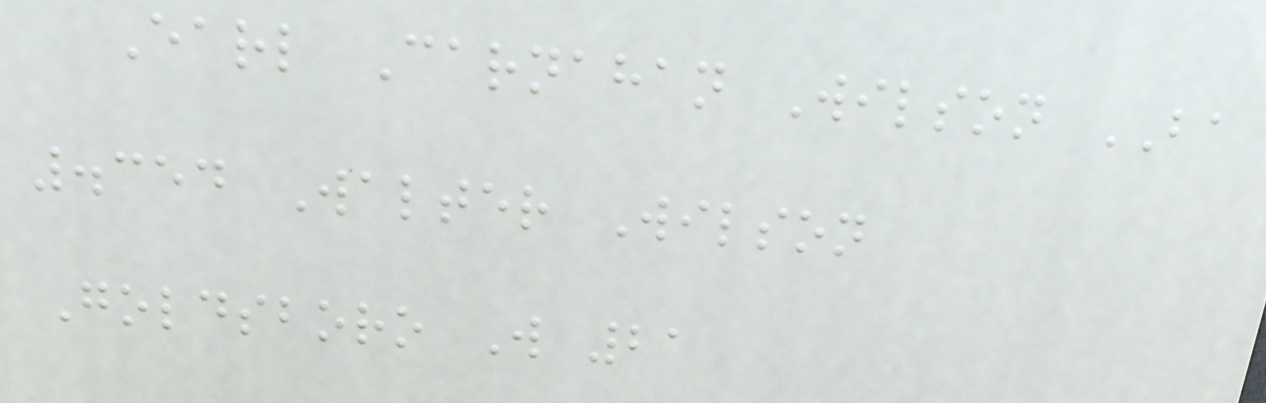Earl Carnahan Wilson BA
.354 Walter Wilson
Goldsboro W 21
